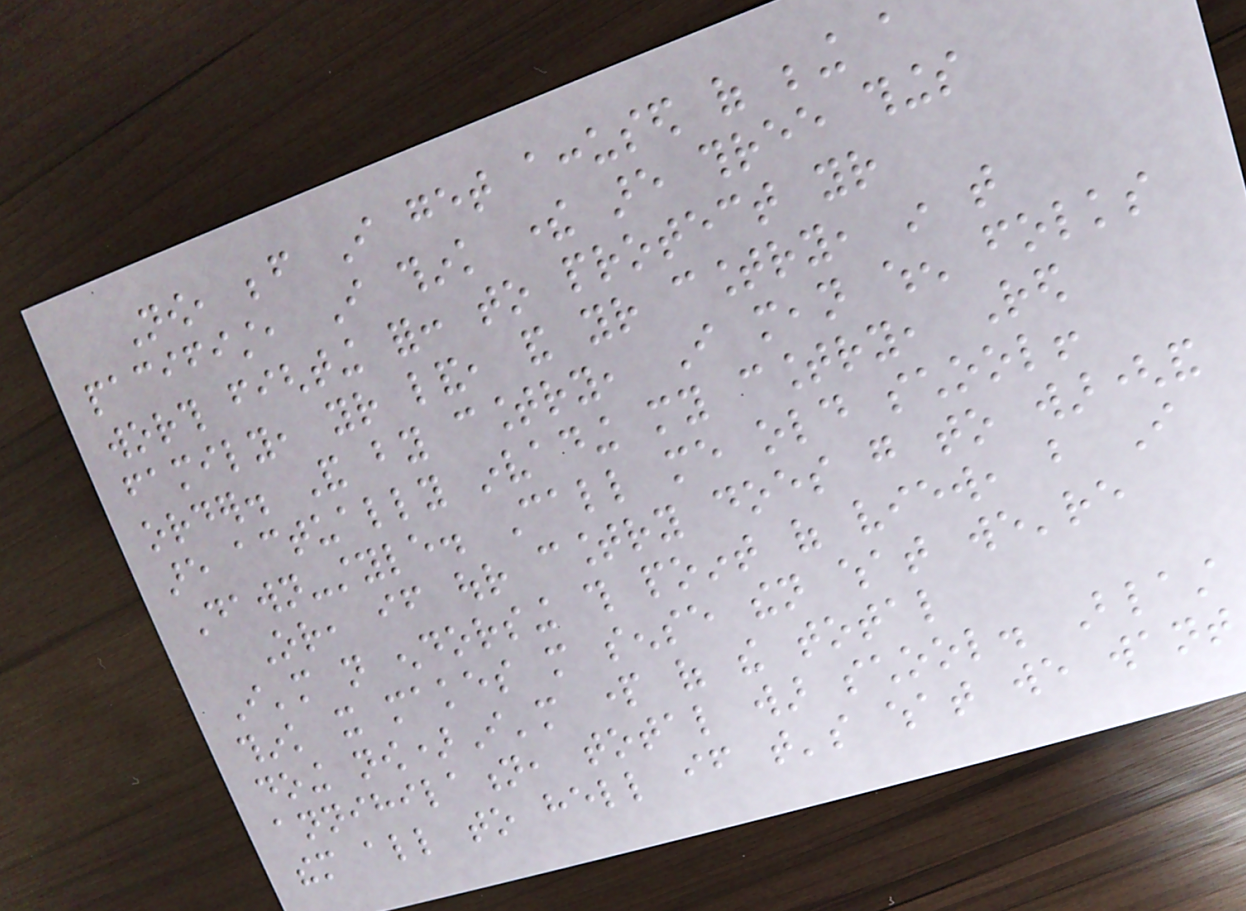Now, before I get accused of being a
pacifist, I think there are three things
worth fighting for: to protect your
family, your land, and your country, in that
order. And by country, I mean when folks
are actually invading my country, Red
Dawn-style. Call me old school!
Or, if our country does go to war(and
I'm not endorsing this point of view, but I
think it makes more sense then what we're
doing now)I'm part of the total
annihilation, total war school. Blast
them all to hell if that's what we want
